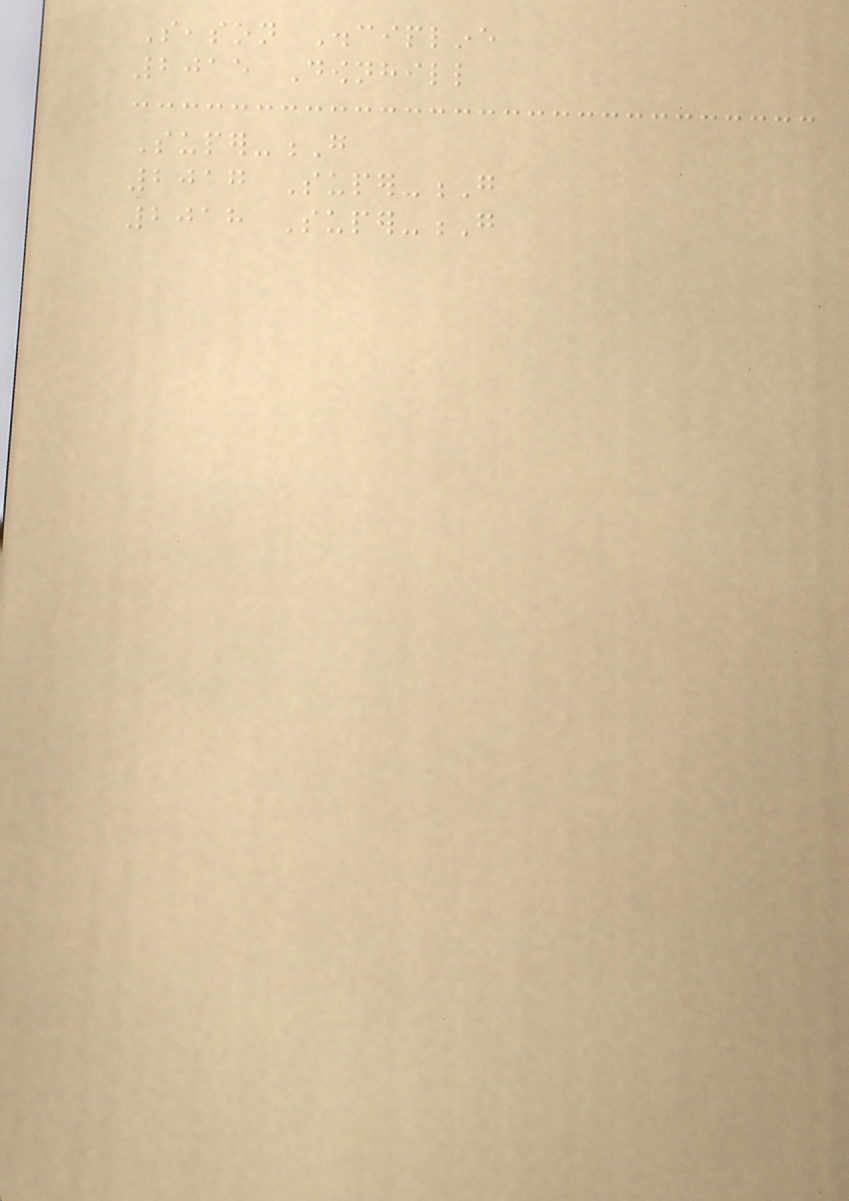Season Discipline
2015 Downhill
Super-G
2017 Super-G
2018 Super-G
